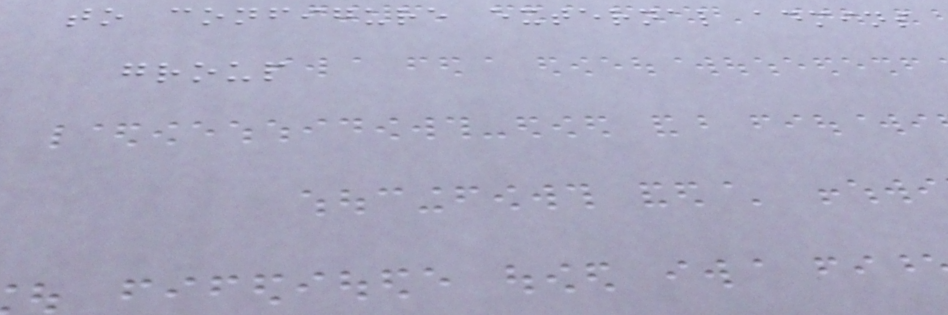to configure external admins
group
